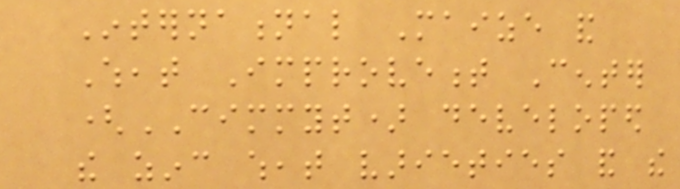International Maize and
Wheat Improvement Center
(CIMMYT) developed
the zinc wheat varieties and the
